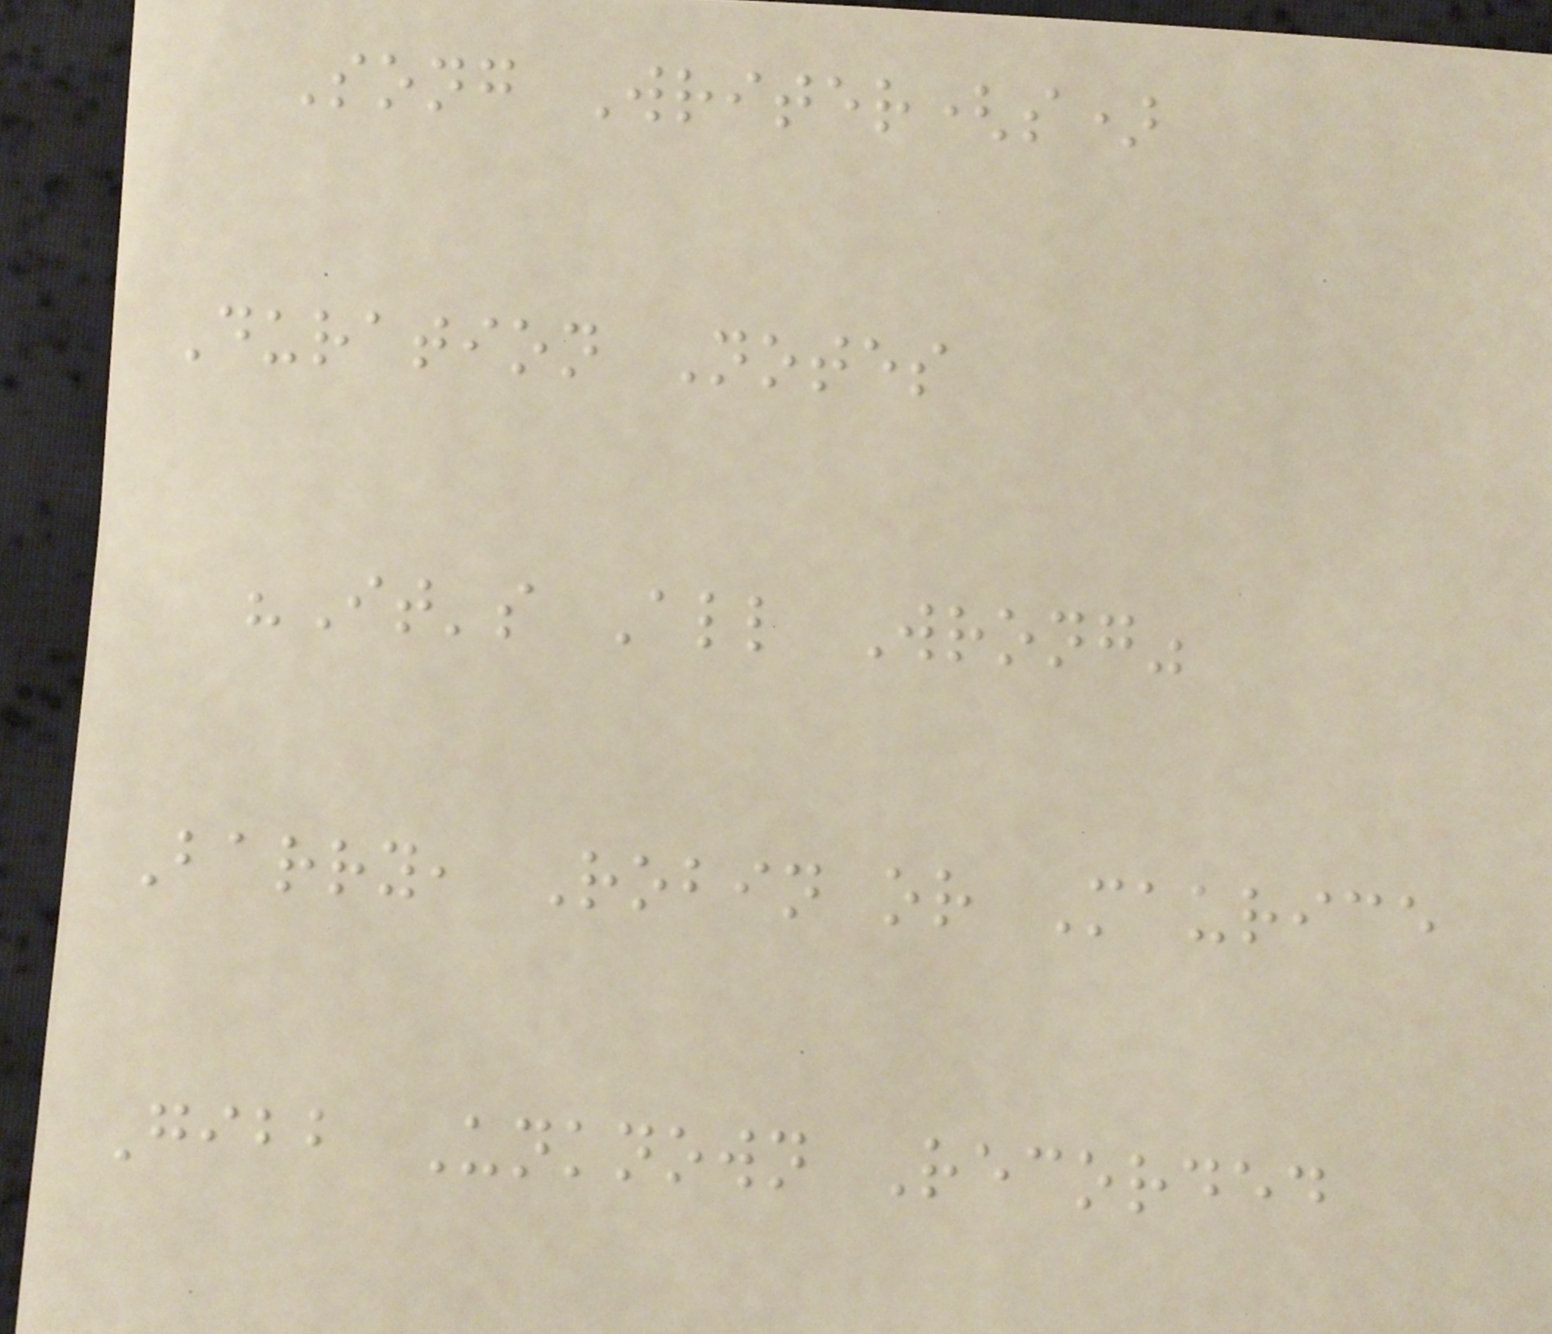Song Writer(s)
Duration Notes
"It's All Wrong"
Barry, Robin or Maurice
Gibb Unknown Recorded
